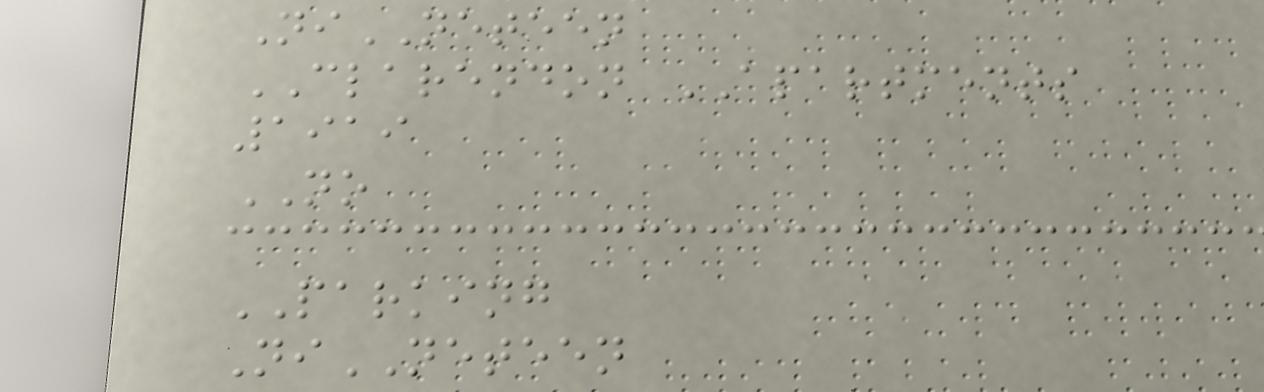NiNETEEN
CLARENDON APARTMENTS
1919
NO
PARKING
NiNETEEN
